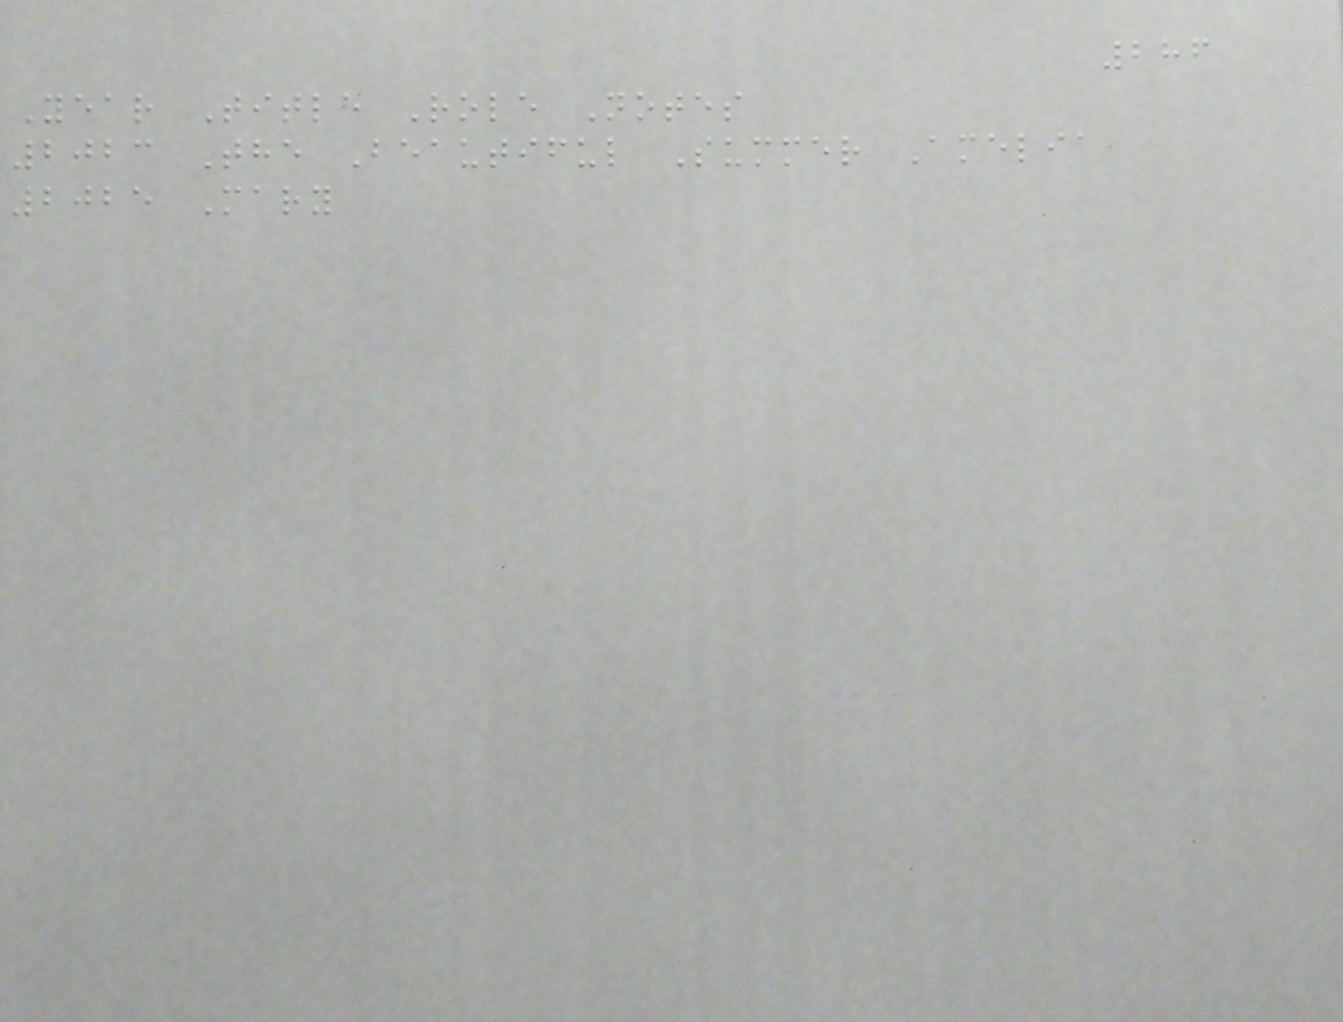286
Year Title Role Notes
2023 The Beautiful Summer Amelia
2025 Mary
